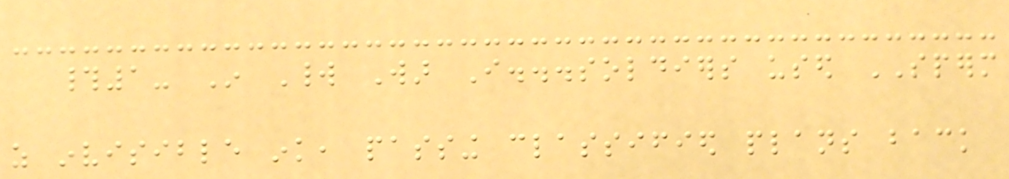#1- In World War I...soldiers used SPERM
as invisible ink, passing classified plans back
